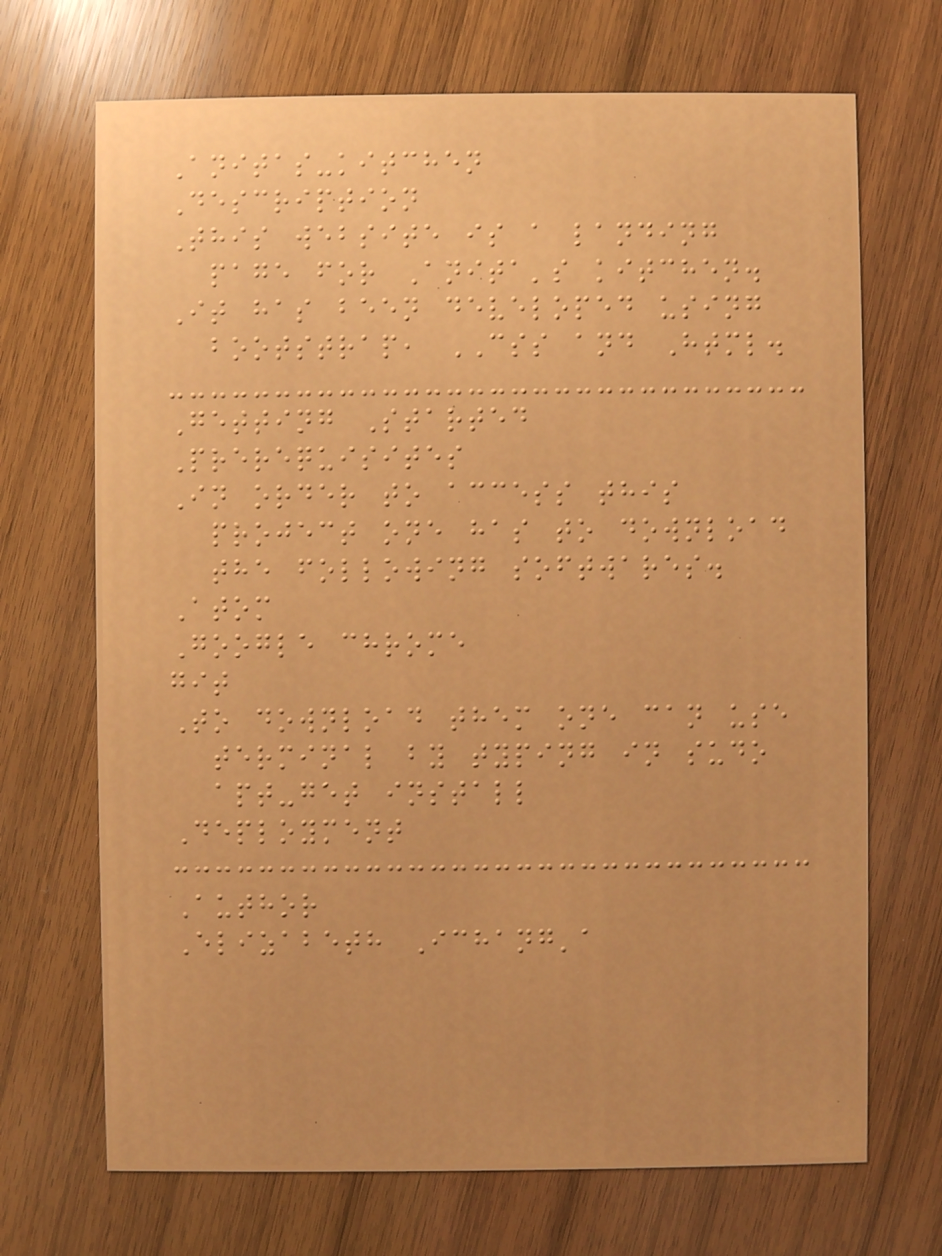Anitas-kitchen
Description
This website is a landing
page for Anita's kitchen.
It has been developed using
bootstrap, CSS and Html.
Getting Started
Prerequisites
In order to access this
project one has to download
the following softwares.
Atom
Google chrome
git
To download them one can use
terminal by typing in sudo
apt-get install
Deployment
Author
Elizabeth Ichang'a
